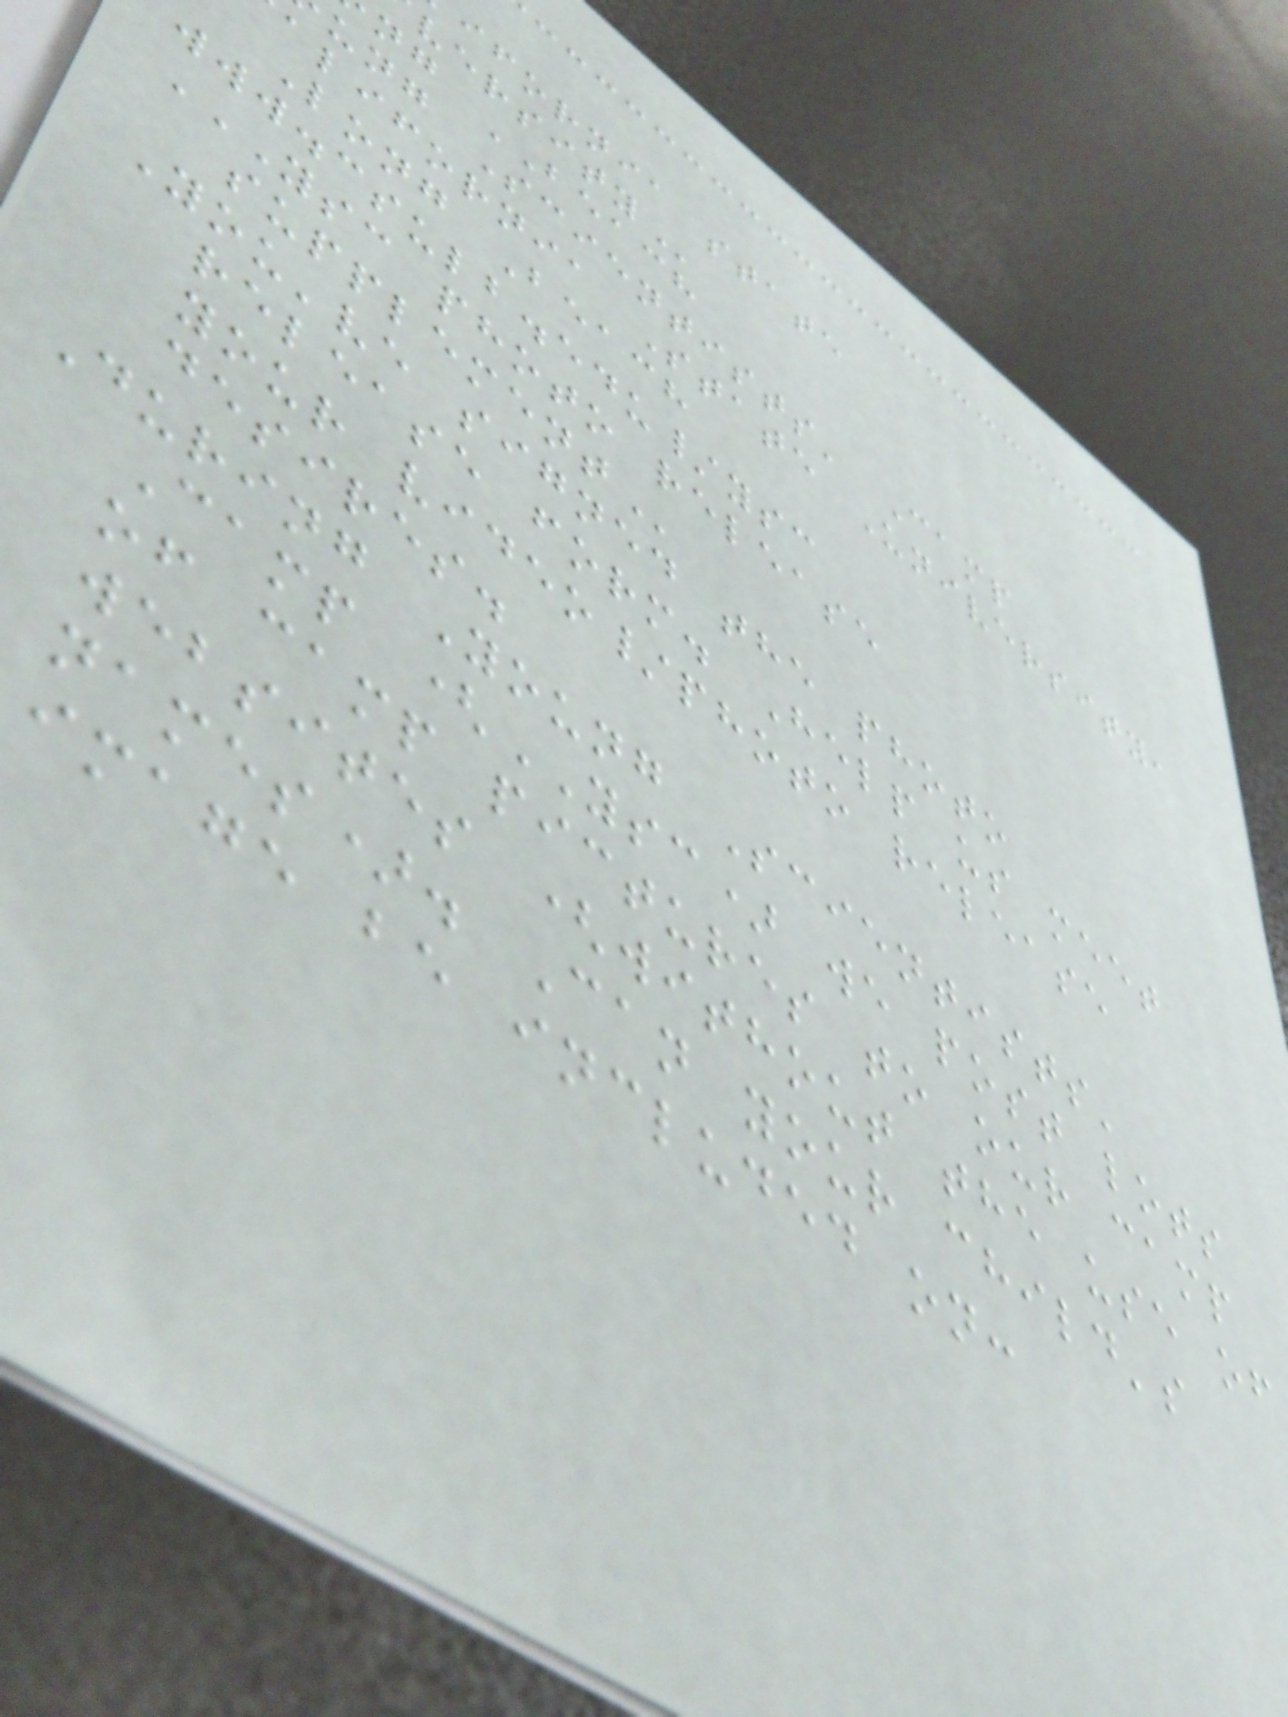ifornia state
ng BEACH
ung Scientists' Camp
alifornia State University,
Long Beach
www.csulb.edu/ysc
YSC PHOTO RELEASE
You've signed the photo
release form. Help us meet
your video/photo release
desires.
During Young Scientists'
Camp (YSC) we post lots
of camp pictures to our camp
websites (without the use of
names). Can your child's
image be included on:
